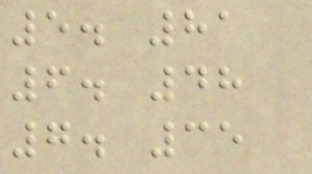5. 81
6. 48
7. 35
